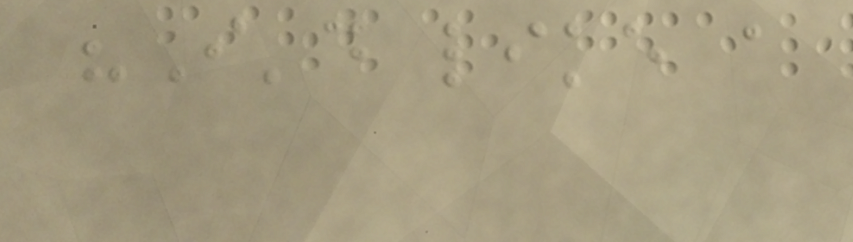"I'd like a
